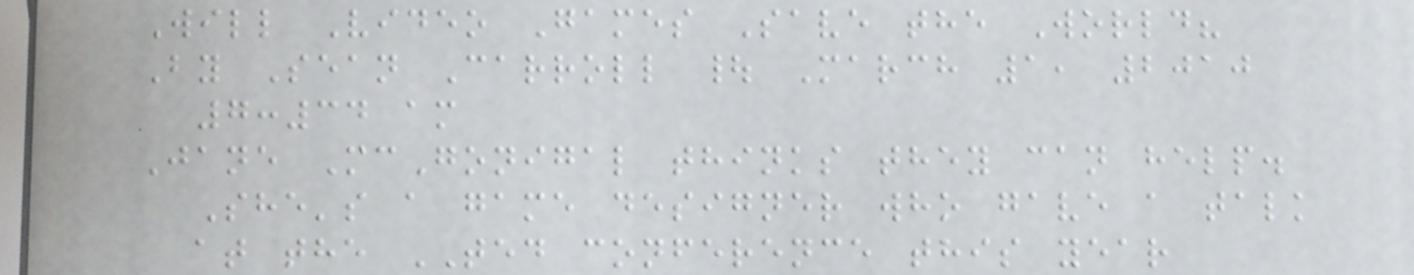Will Video Games Save the World?
By Sean Carroll | March 1, 2010
7:34 am
Jane McGonigal thinks they can help.
She's a game designer who gave a talk
at the TED conference this year
